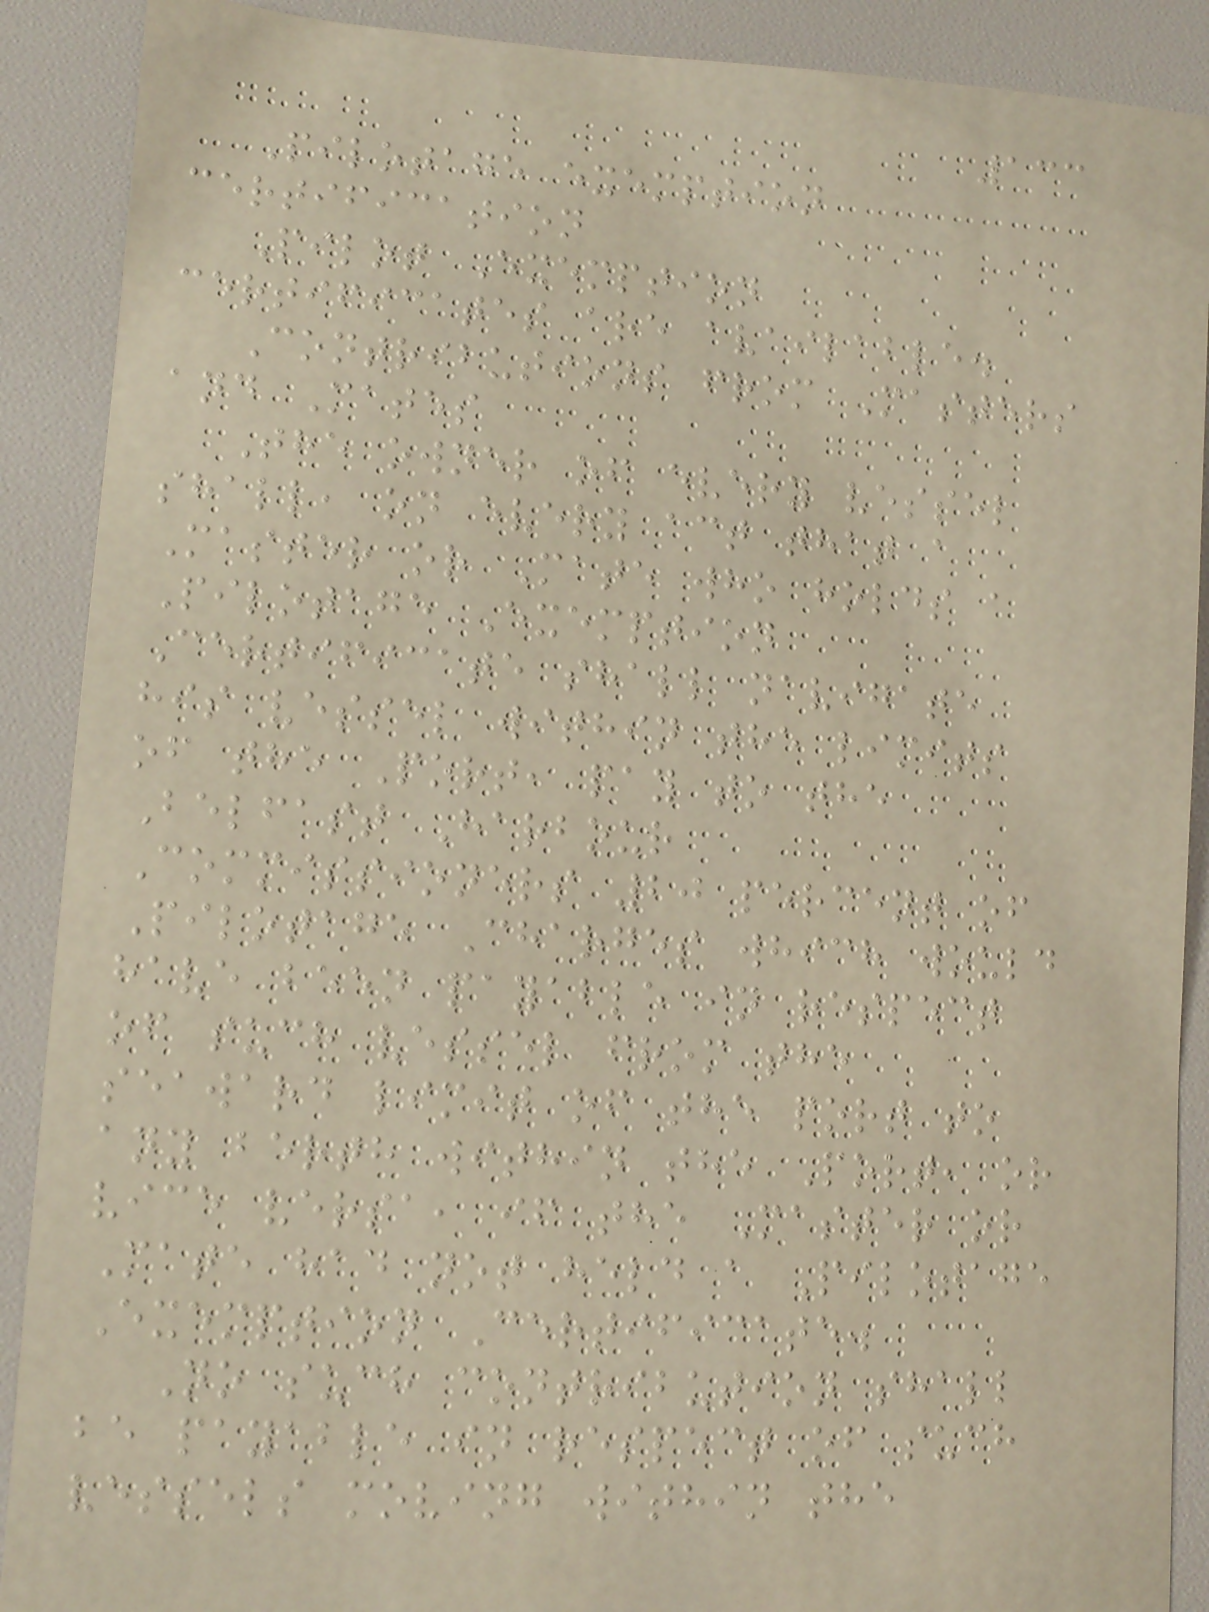133
Pilotage exemption
certification
Pilot Exemption
certificates are available.
Contributions from Masters
and Mates
The owner of every vessel
shall, on every act that a
Master or Mate who holds a
Pilotage Exemption
Certificate shall navigate
his vessel within the limits
of the Port, pay to the
Belfast Harbour
Commissioners 20 percent of
Pilotage Charges which would
have been payable in respect
of such vessel from the
seaward limit of the port to
any berth within the Port, or
vice versa, if the Master or
Mate had not held a Pilotage
Exemption Certificate.
No such contribution shall
be payable in respect of such
vessels moving within the
